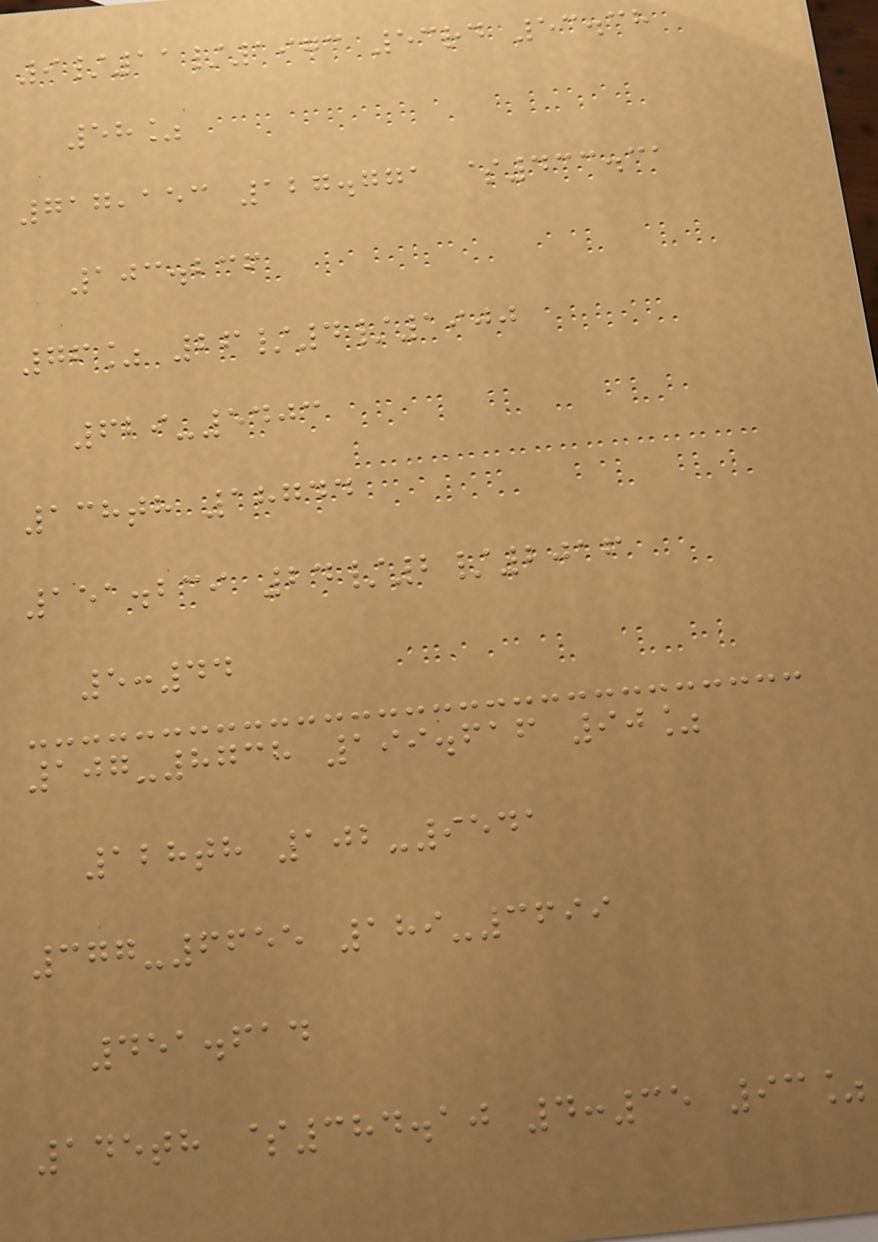9/11/1973 53rd 53.38
58%
717,153 127.771 $433.31
103.236
76% 26/4/1900
629-5403
138th 18744
151.239 24/2/2016
5:44
107-8738 199.616 90%
128th 102-9541
377-6655 189-3699
451.614
145th $384.10 4:35 93%
